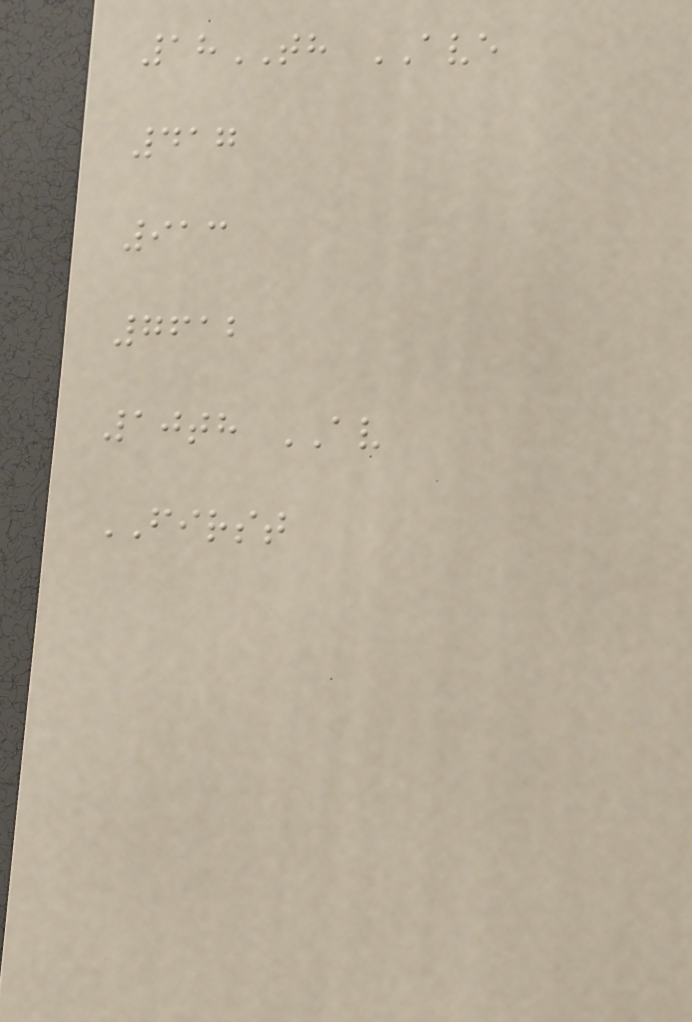18TH AVE
417
913
7612
10th AV
FIRST
